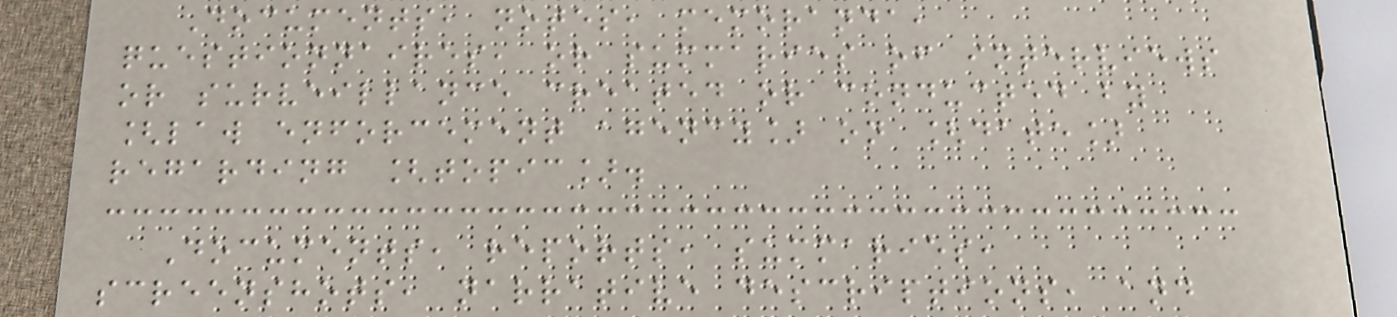Documents, notes, memoranda,
questionnaires, or summaries of interviews
or surveillance created or conducted by
[law enforcement agency] on [date]
regarding [topic].
Documents, reports, summaries,
screenshots, narrative descriptions, and
